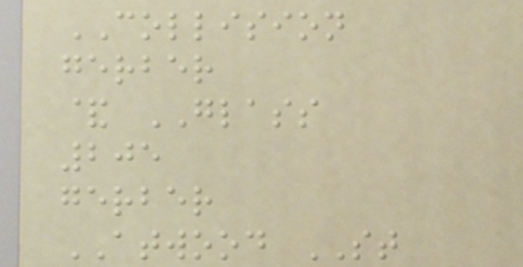COLLISION
gerber
& GLASS
205
gerber
ATWOOD ST
